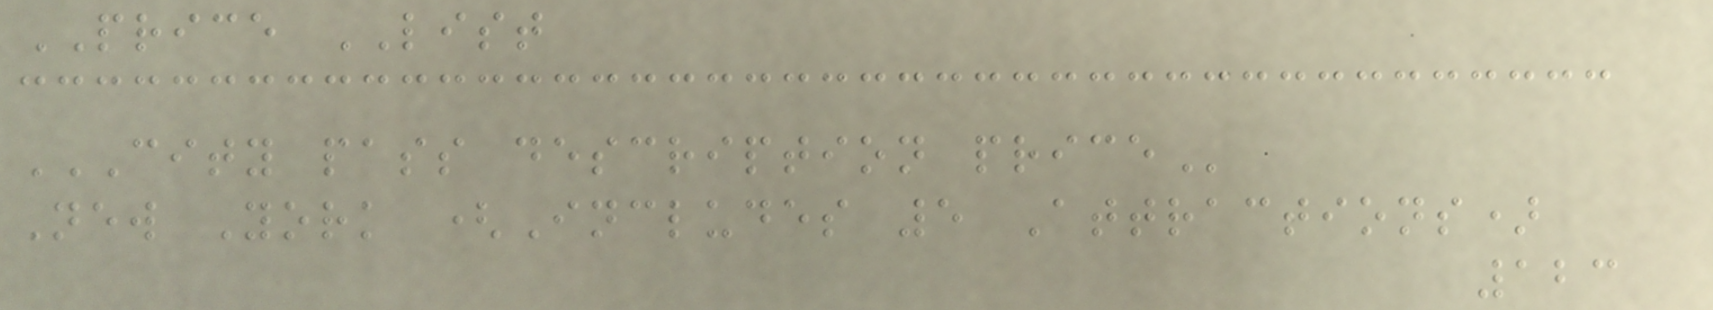PRICE LIST
CITY PASS DESCRIPTION PRICE
New York (Includes 5 Attractions)
123
